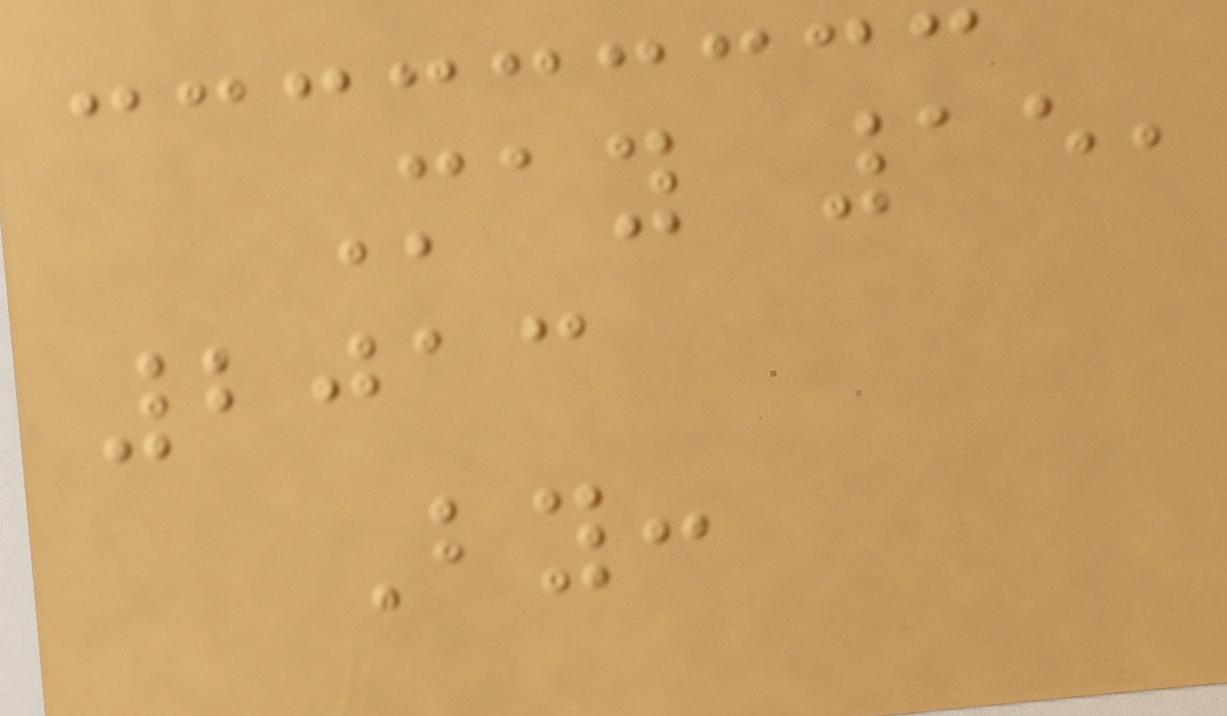May 15,
2013
By:
